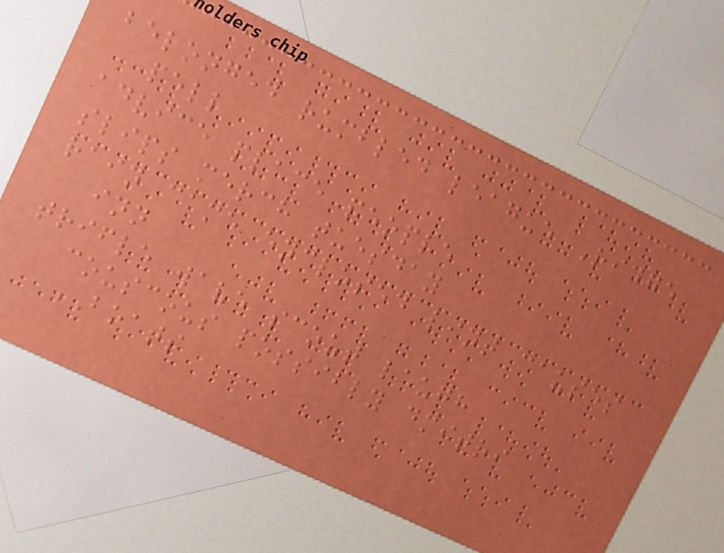belonged rumbled league Ridge
pell
advice place people
slips merch tuesday
rain came enclosed lint causes
inn
trifle wave scout laugh
couscous possibly dmitri
BOATS
